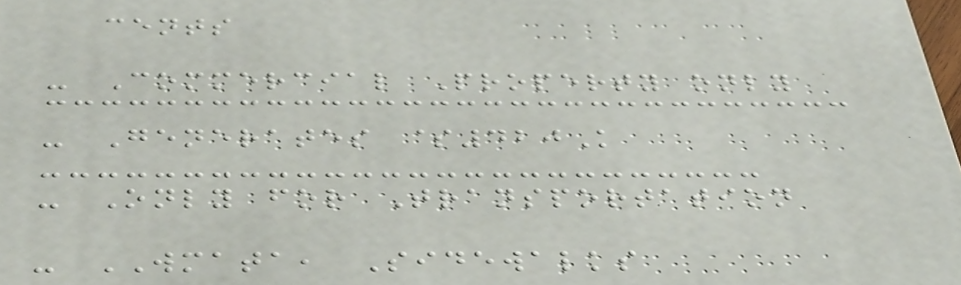cents
- Commercial Property only
- Generates $420K
- Only for Transportation
- WMATA, Sidewalks
